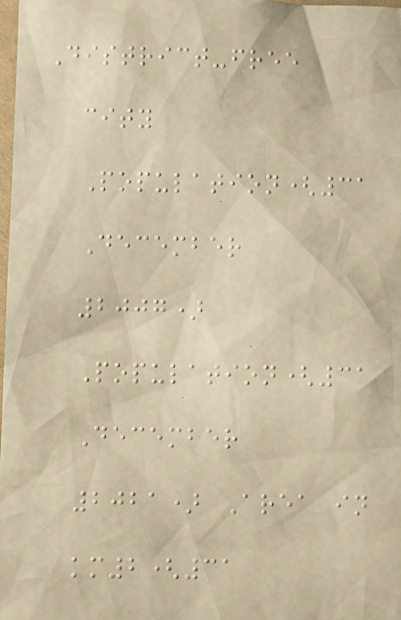District-free
city
Population(31
December
2007)
Population(31
December
2021) Area in
km2(31
